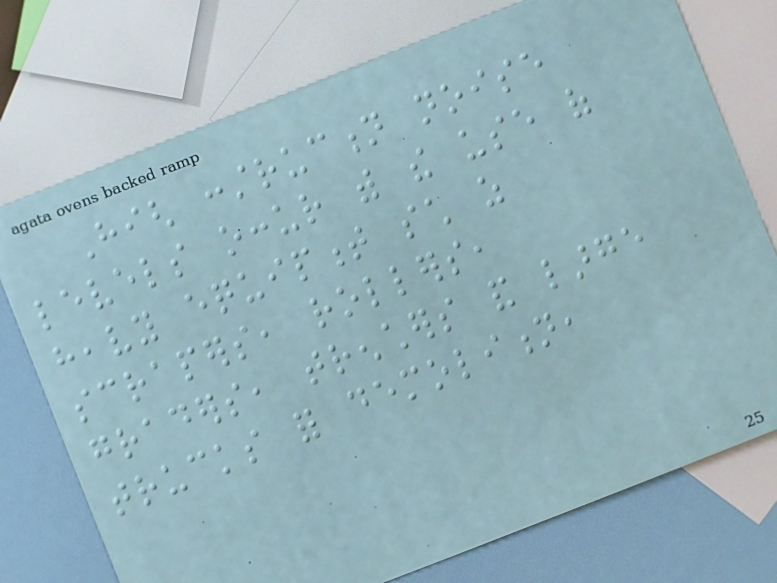High construction noise
levels occur with the use of
heavy equipment such as
scrapers, rollers,
graders, trenchers and large
trucks for demolition,
